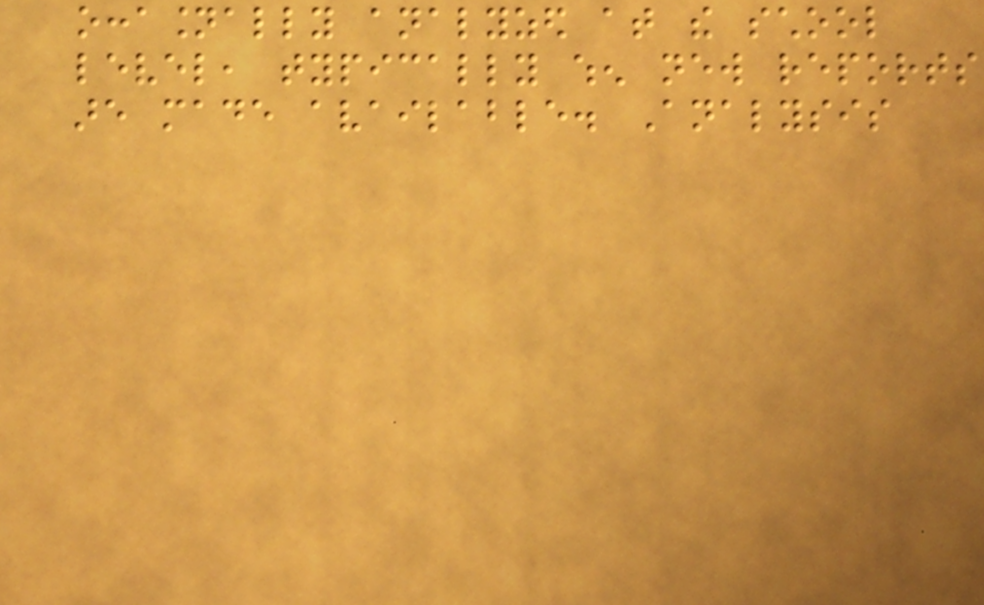occasionally analyzed at the school
level, typically when new reports
are made available. Analysis
